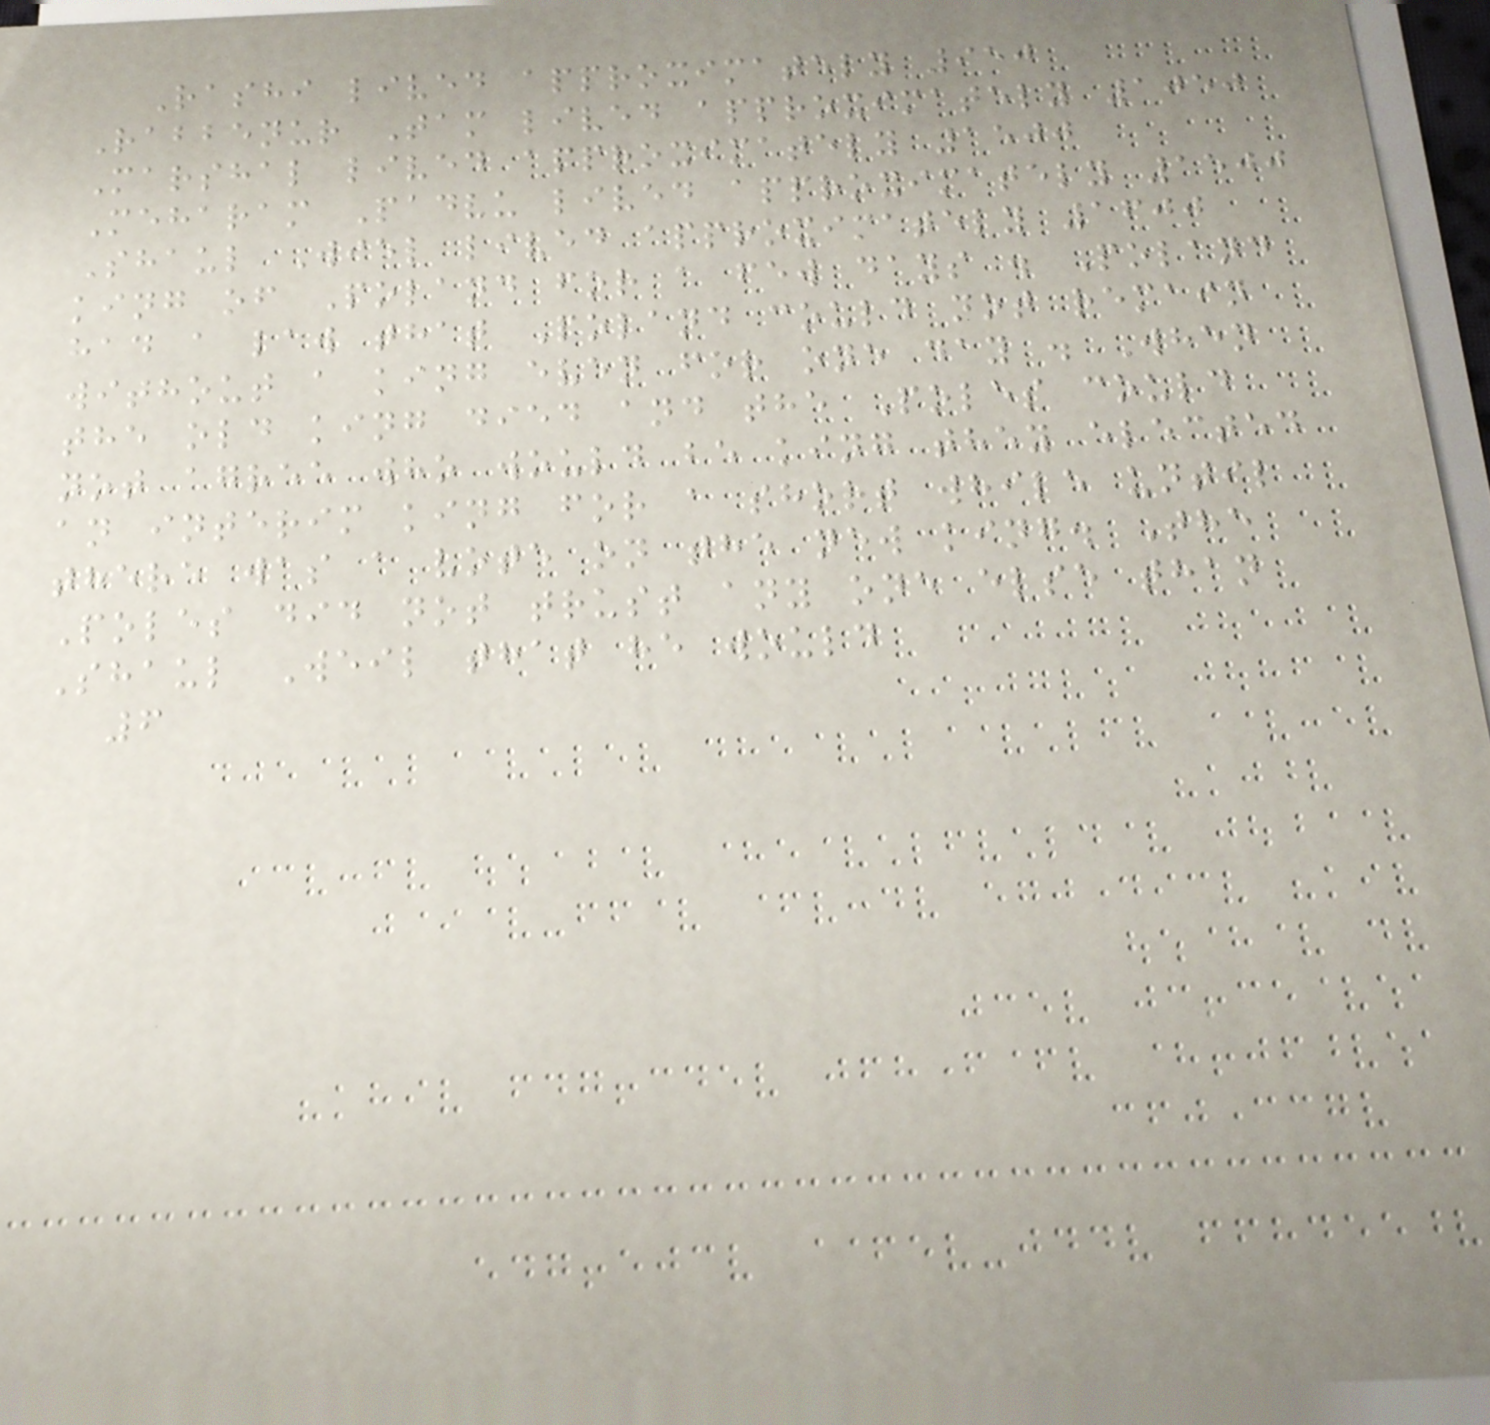Rashi lived approximately 950
Rabbenur Tam lived approximately 1050
Marshal lived approximately 1500
Meharam Padvu lived approximately 1500
Shaul Wiel lived approximately 1600
king of Poland for a few days . Poland
had a law that Poland could not remain
without a king even for one day . When
the old king died and the Poles could
not agree who would be king they elected
an interim king for a short while until
there was a vote on the new king. The
Poles did not trust any one else than
Shaul Weil that he would
6
